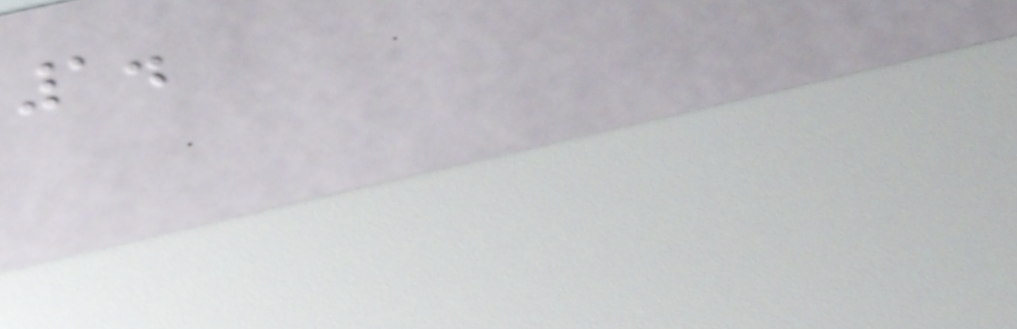1.
